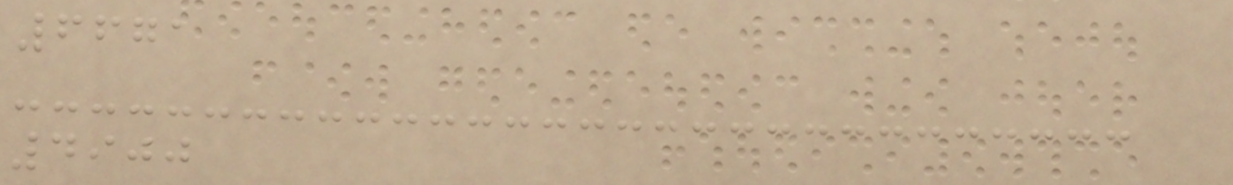6671
4900
